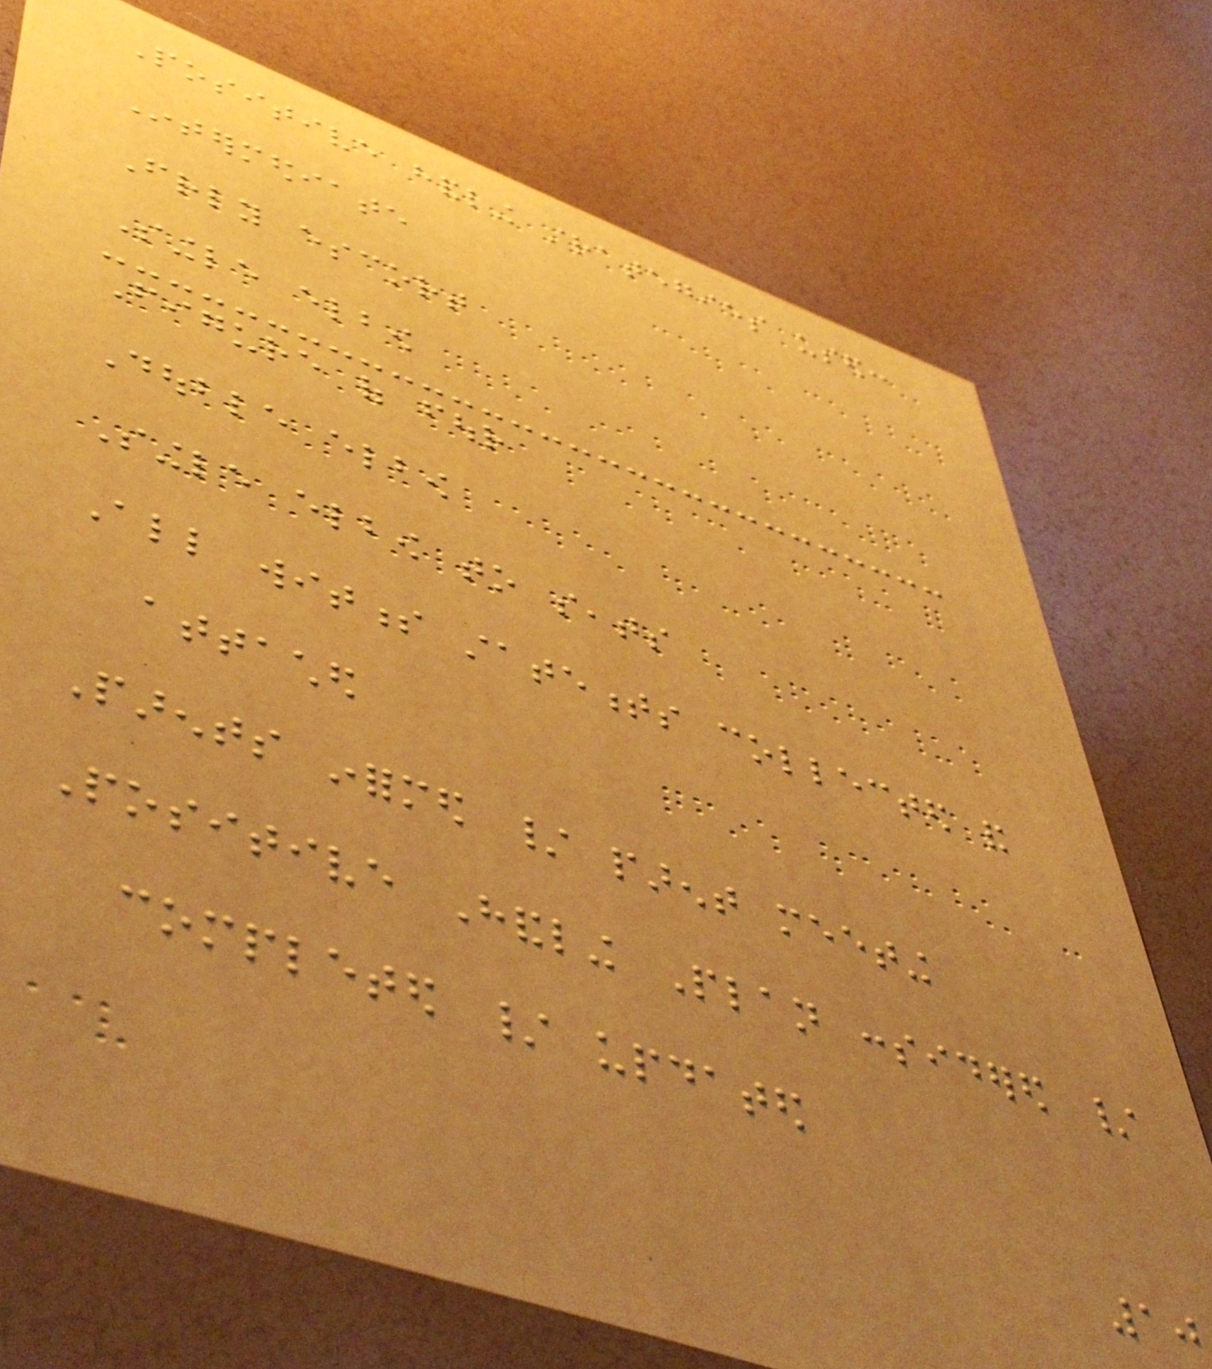Positive handling strategies used:
Intermediate
Friendly escort
Single elbow
Figure of four
Double elbow
Single elbow to seats
All witness statements collected and
attached
Parents informed / parent meeting
Positive Handling Plan considered /
completed / updated
10
